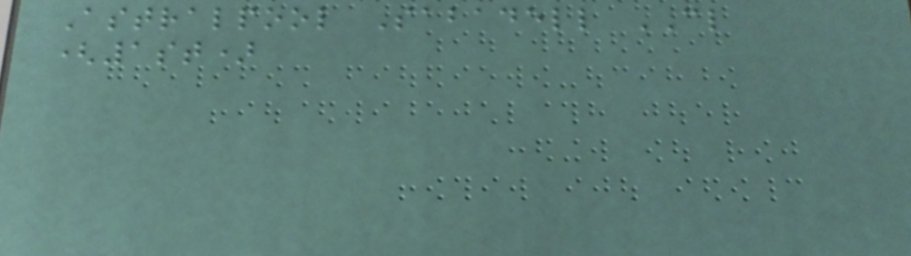Astralpool Sabadell CL
(1st)
